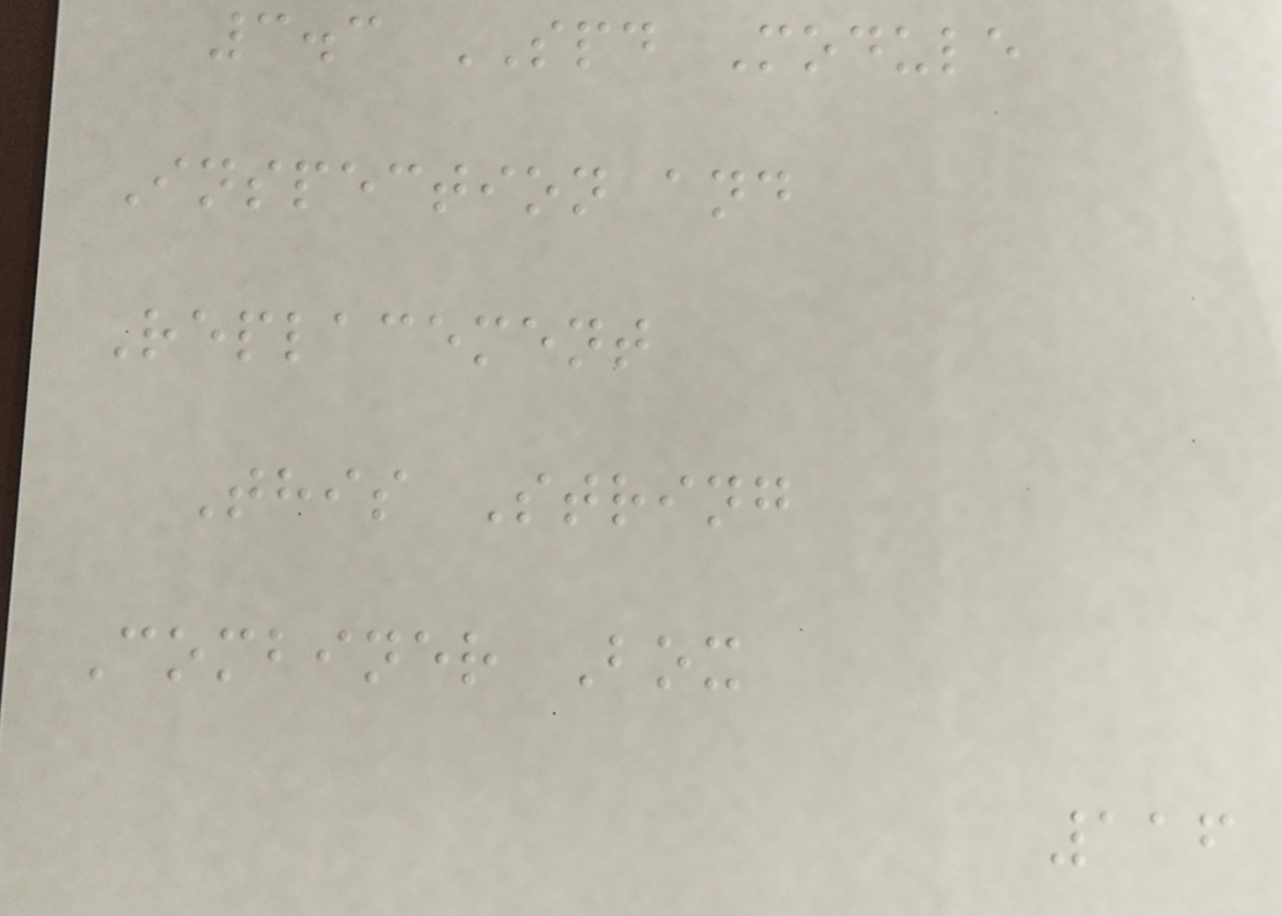3.3 SPD Module
Inspection and
Replacement
This String
Combiner Box
116
